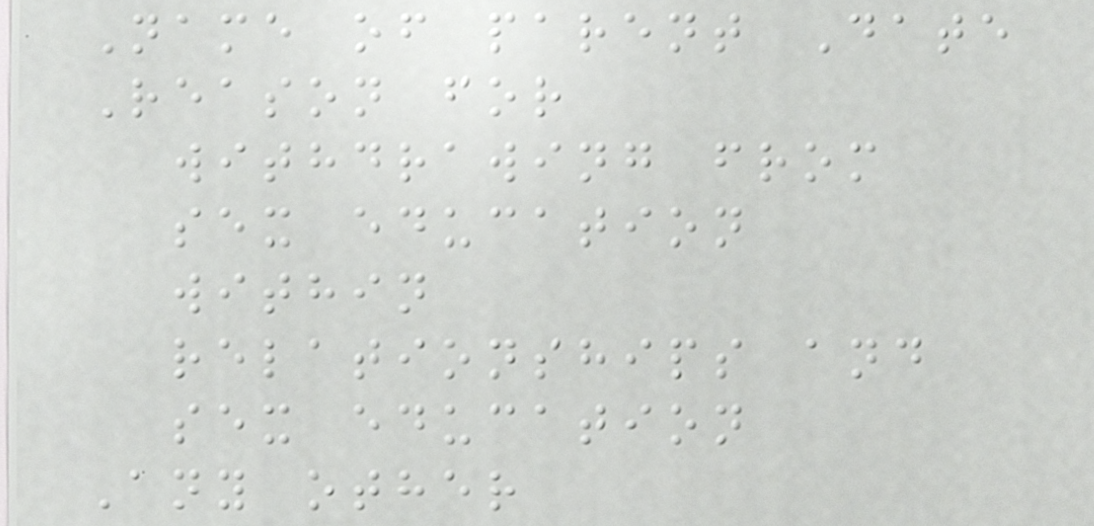Name of parent Date
Reason for
withdrawing from
sex education
within
relationships and
sex education
Any other
